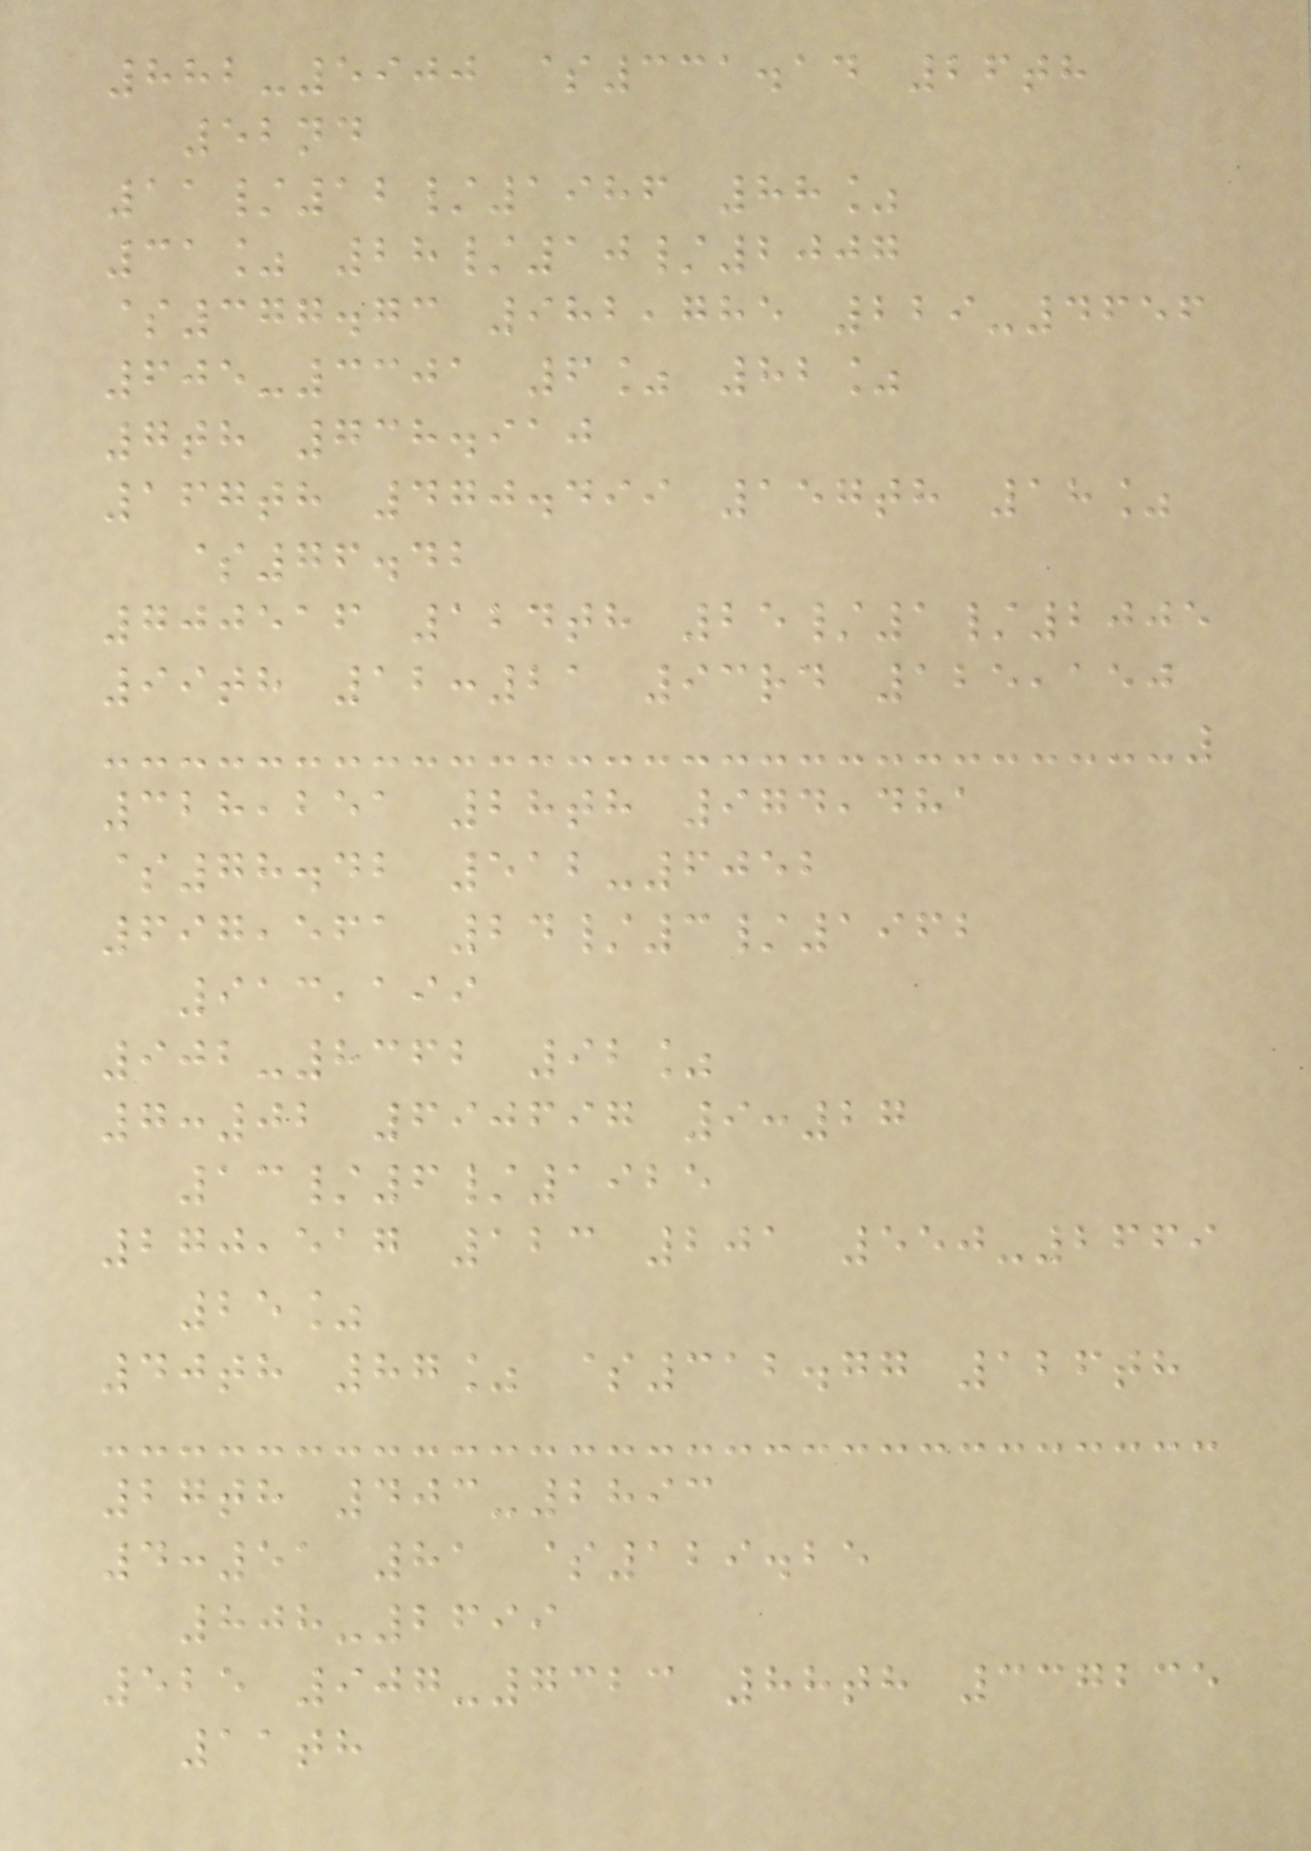882-5900 $331.14 26th
52nd
11/12/1986 88%
31% 28/10/2007
$377.73 982,785 229-4656
605-3301 6% 82%
7th 738.910
167th 470.499 157th 18%
$76.42
700516 124th 25/1/2005
99th 12:21 93rd 125,150
328,251 28th 974,481
$78.42 512-6052
697,561 24/3/1962
913,199
902-8362 92%
7:02 690697 9:27
13/6/1925
270,517 123 201 550-2669
25%
40th 87% $312.77 126th
27th 403-2893
4:51 81 $129.25
808-2699
525 907-7323 88th 337235
11th
